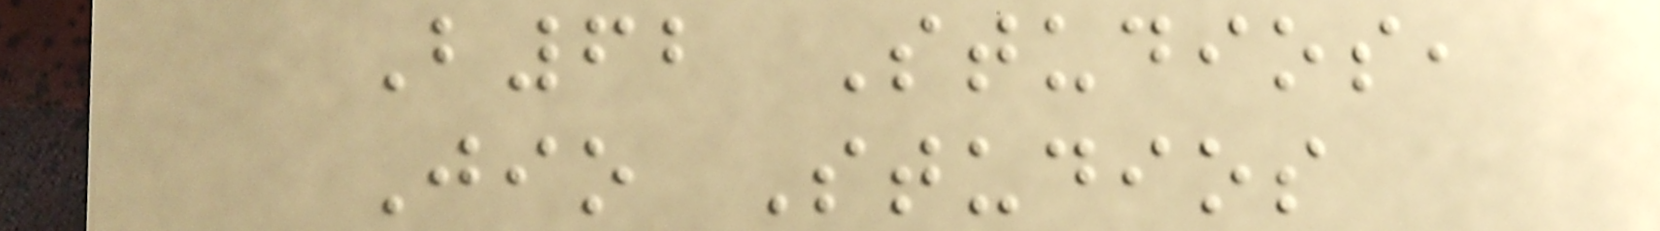B62 Studios,
Jio Studios
